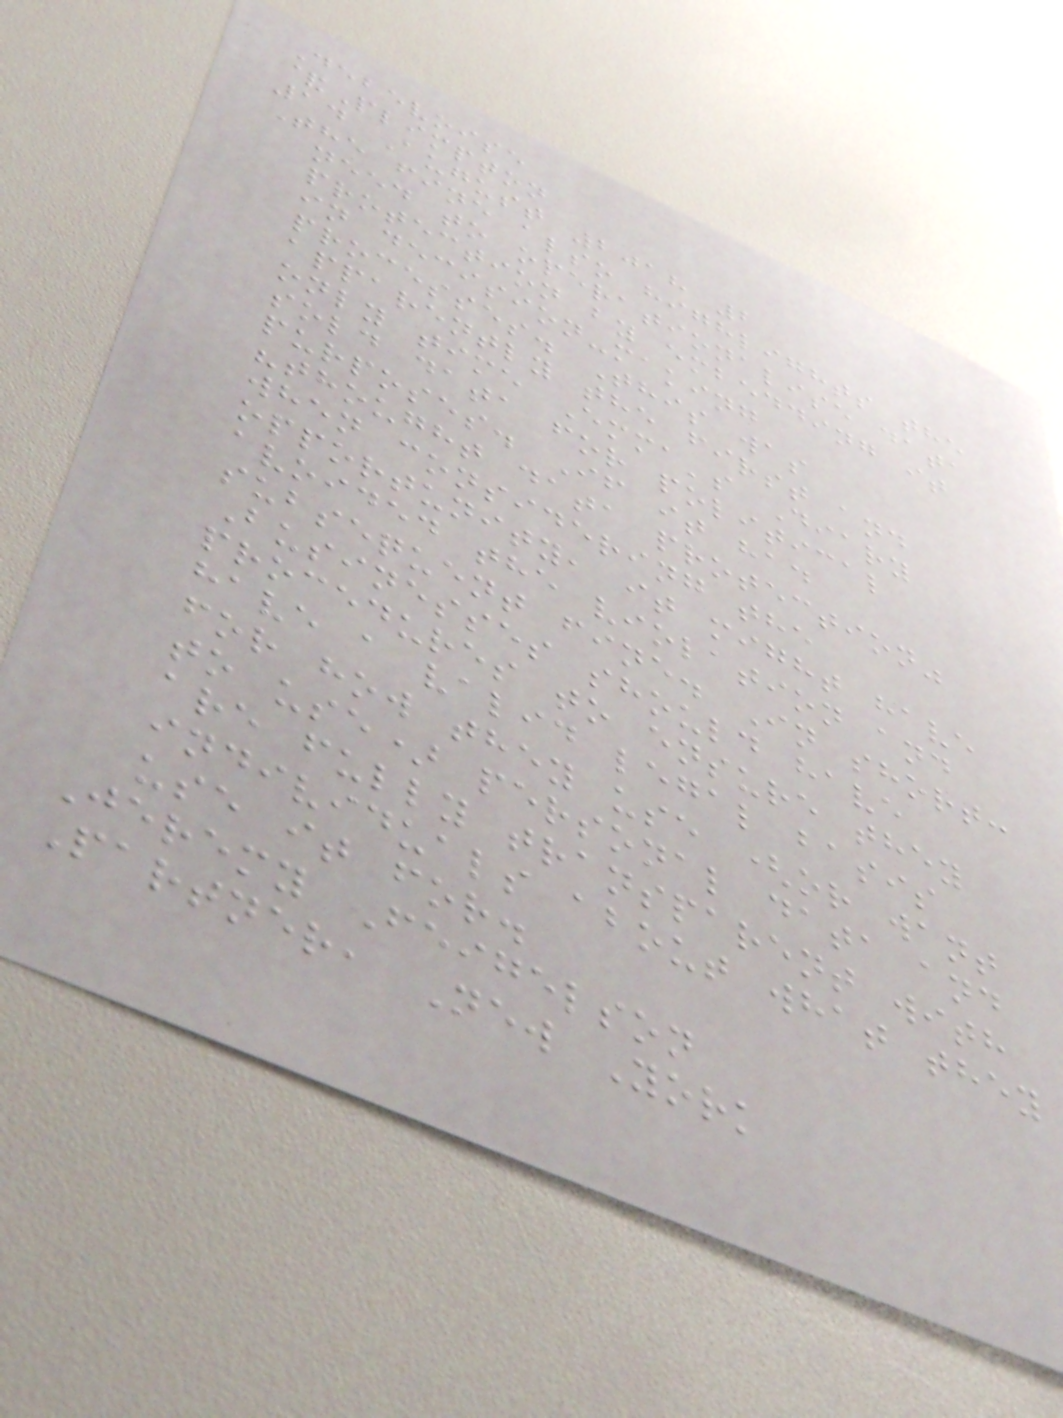Debevoise
&Plimpton
14 August 2018 2
The fine also highlights the
need to operationalise data
protection by embedding it
in decision-making
processes. This was
apparently the first and
only time Emma's Diary
sold data for political
purposes. If it had
"thought data protection"
when considering the
opportunity, it might have
avoided the violation and
subsequent fine. In short:
Businesses should have
procedures to ensure they
have a valid legal basis
for how they use (or want
to use) personal data and
are fully transparent with
individuals about what they
use it for.
Jeremy Feigelson
Partner, New York
